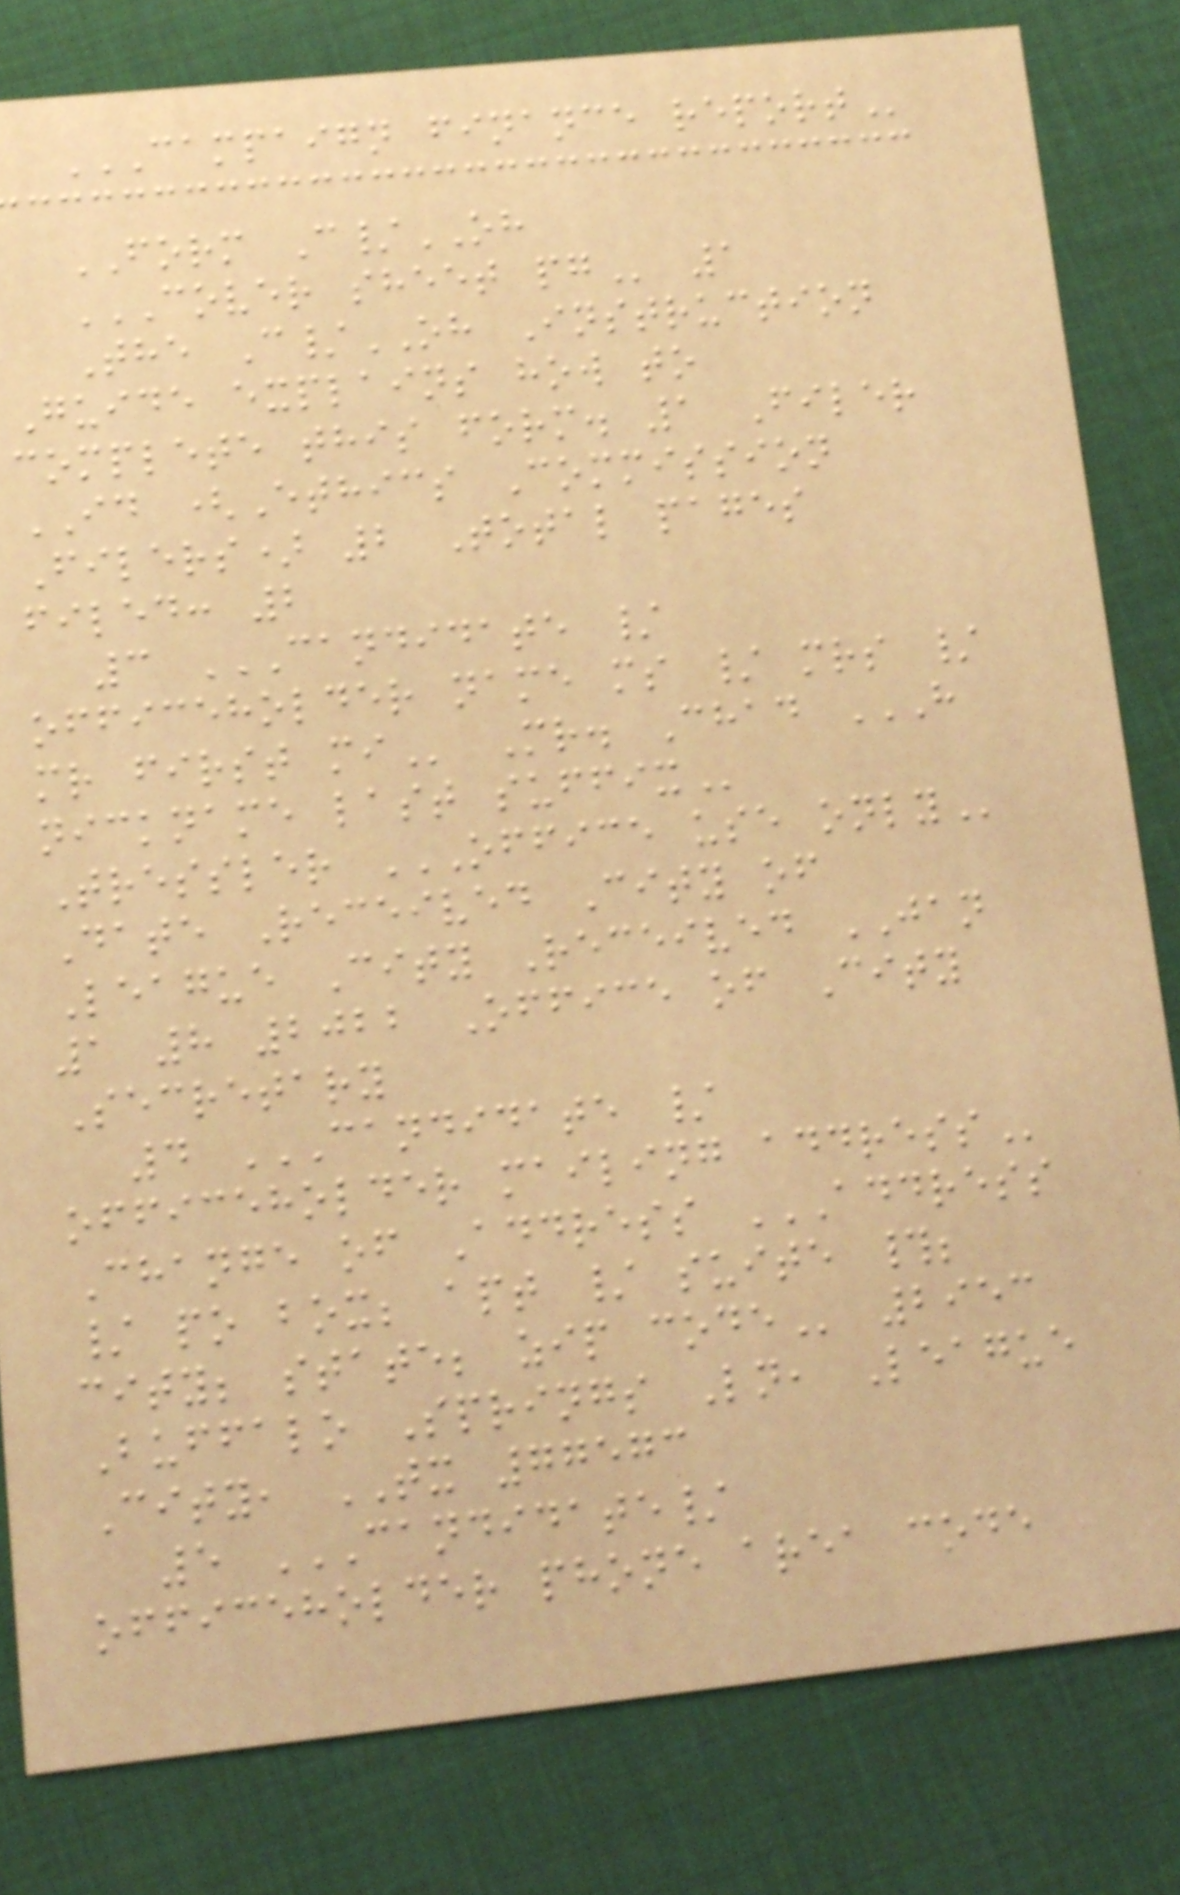CAMPAIGN FINANCE REPORT
FORM C/OH
COVER SHEET PG 1
The C/OH Instruction
Guide explains how to
complete this form. 1 Filer
ID (Ethics Commission
Filers) 2 Total pages
filed: 2
3 CANDIDATE /
OFFICEHOLDER NAME MS / MRS /
MR FIRST MI Mr. Chad H
NICKNAME LAST SUFFIX
Tressler OFFICE USE ONLY
Date Received City of
League City Received JAN
1 8 2022 Office of City
Secretary
4 CANDIDATE /
OFFICEHOLDER MAILING ADDRESS
Change of Address ADDRESS
/ PO BOX; APT / SUITE #;
CITY; STATE; ZIP CODE 2953
Buffalo Springs Ln, League
City, TX 77573
5 CANDIDATE/
OFFICEHOLDER PHONE AREA CODE
